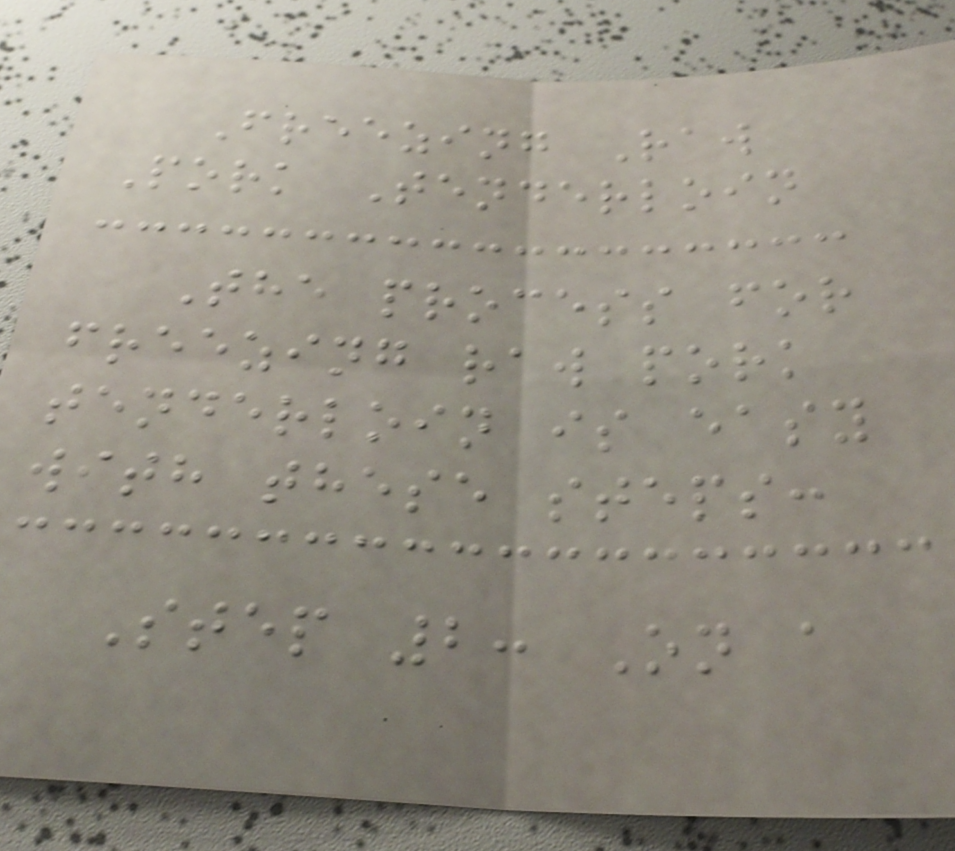Freezing Raw
Pork Tenderloin
The process for
freezing raw pork
tenderloin is easy
with these steps:
Step 2: On a
